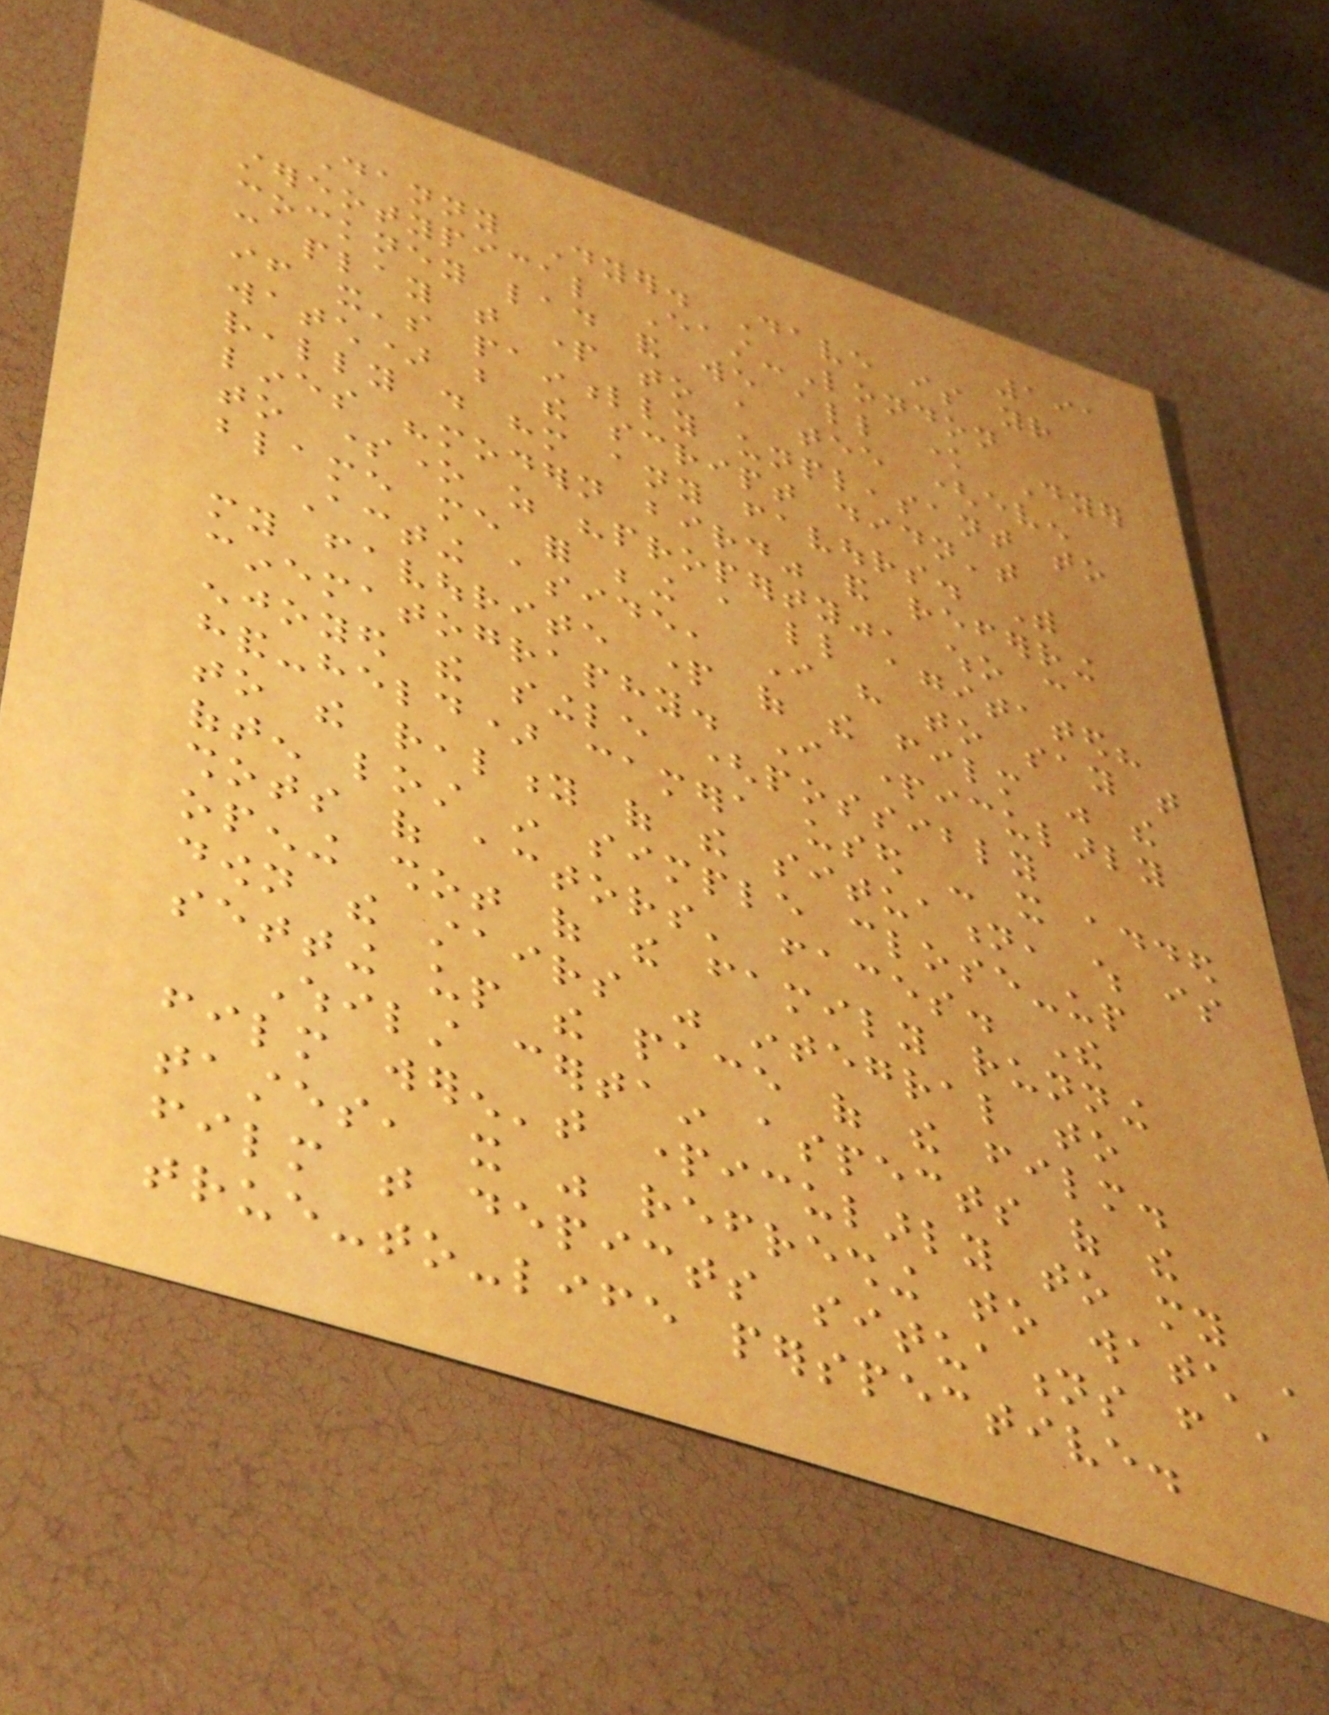191
Danny Dyer. Dave is your
stereotypical East-London
cockney lad and we all know Dyer
can play that part to a tee (even
if it's painfully unpleasant to
watch) but the script didn't
really do him any favours. With
lines "modern bird" and referring
to someone as "property", who can
blame me for being a little agitated?
Acting aside, I have to say that
my favourite part of the film was the
cinematography. I particularly
enjoyed the single (possibly
hand-held) camera used - it added
to the reality of the situation, which is
often lost in simple close-up
shots of actors' faces. The
opening shot of the family running
down the stairs was integral to
setting up the pace of the film.
Whilst certain aspects of the
film weren't particularly to my
tastes, it was refreshing to watch a
film that depicts situations from a
true-to-life perspective.
